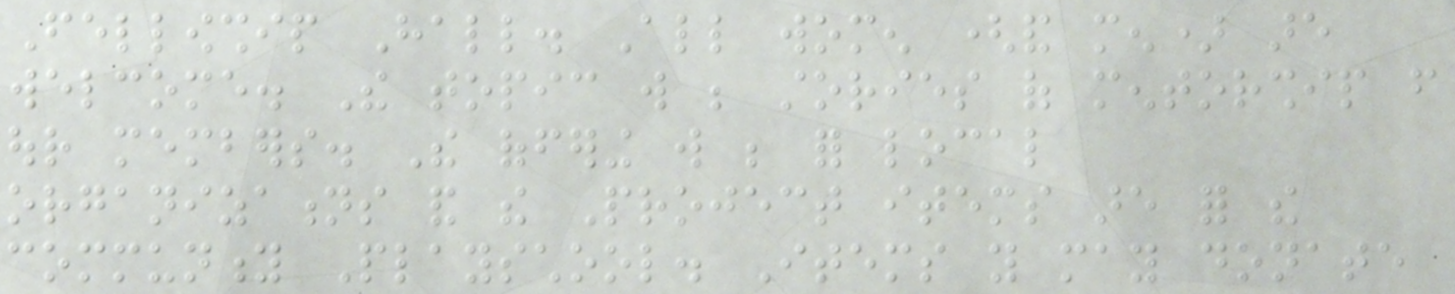Fellowship Hall. All women (and men) are
welcome. The topic will be stories of mentorship from
our members. The offering will be for local
organizations and the Project items are for the
community Playschool. Items you may donate
